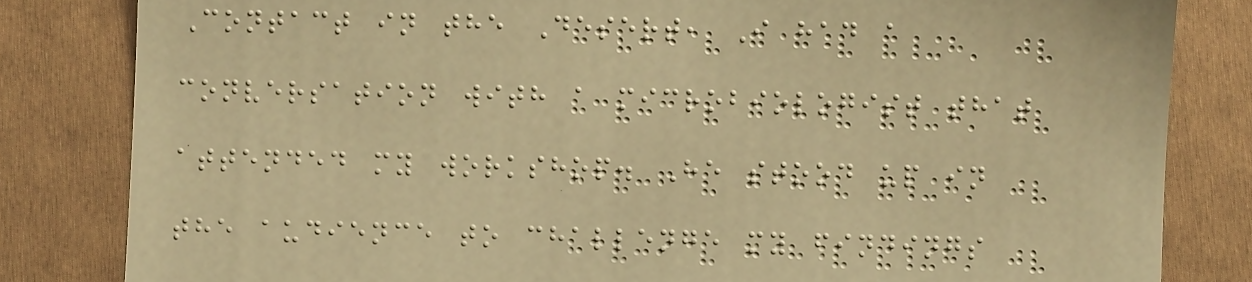Contact in the Desert, I had a
conversation with a microbiologist that
attended my workshop. He stood up in
the audience to challenge my findings
